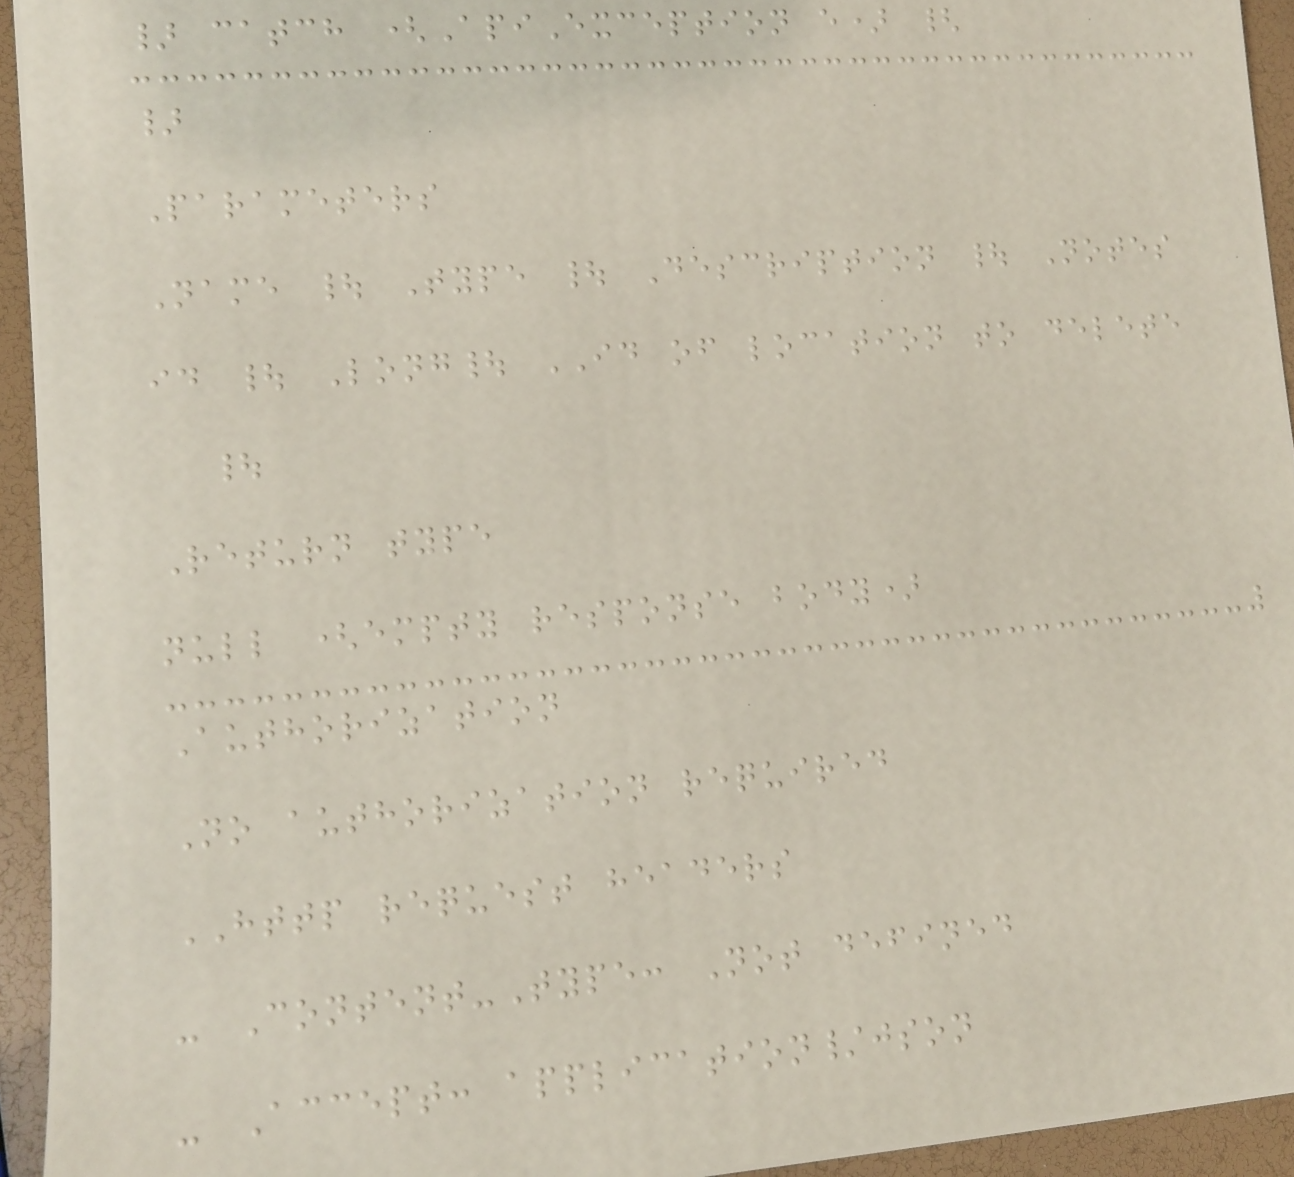} catch (ApiException e) {
}
Parameters
Name | Type | Description | Notes
id | Long| ID of location to delete
|
Return type
null (empty response body)
Authorization
No authorization required
HTTP request headers
- Content-Type: Not defined
- Accept: application/json
